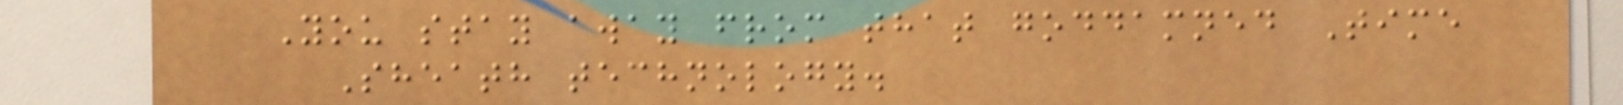You stay away from that goddamned Time
Sheath technology.
